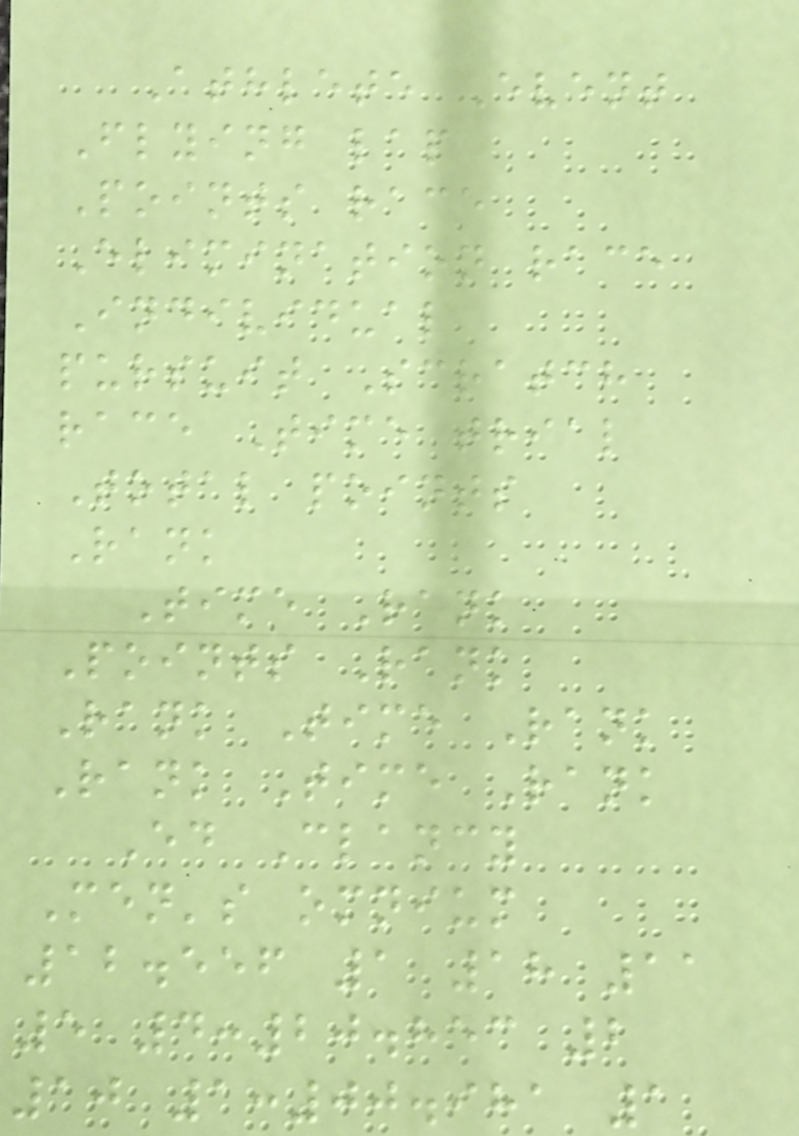Athlete Event
Flying lap
Points race
Elimination race
Individual
pursuit Scratch
race Time trial
Total points
Rank
Time Rank
Points Rank
Rank Time Rank
Rank Time Rank
Ed Clancy
Men's omnium
12.556 1 18 11
5 4:20.853 2
10 1:00.981 1
